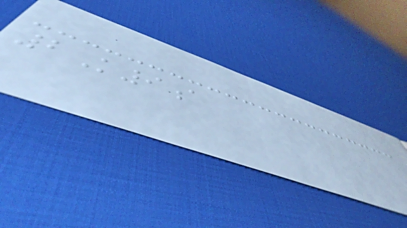2K9a
